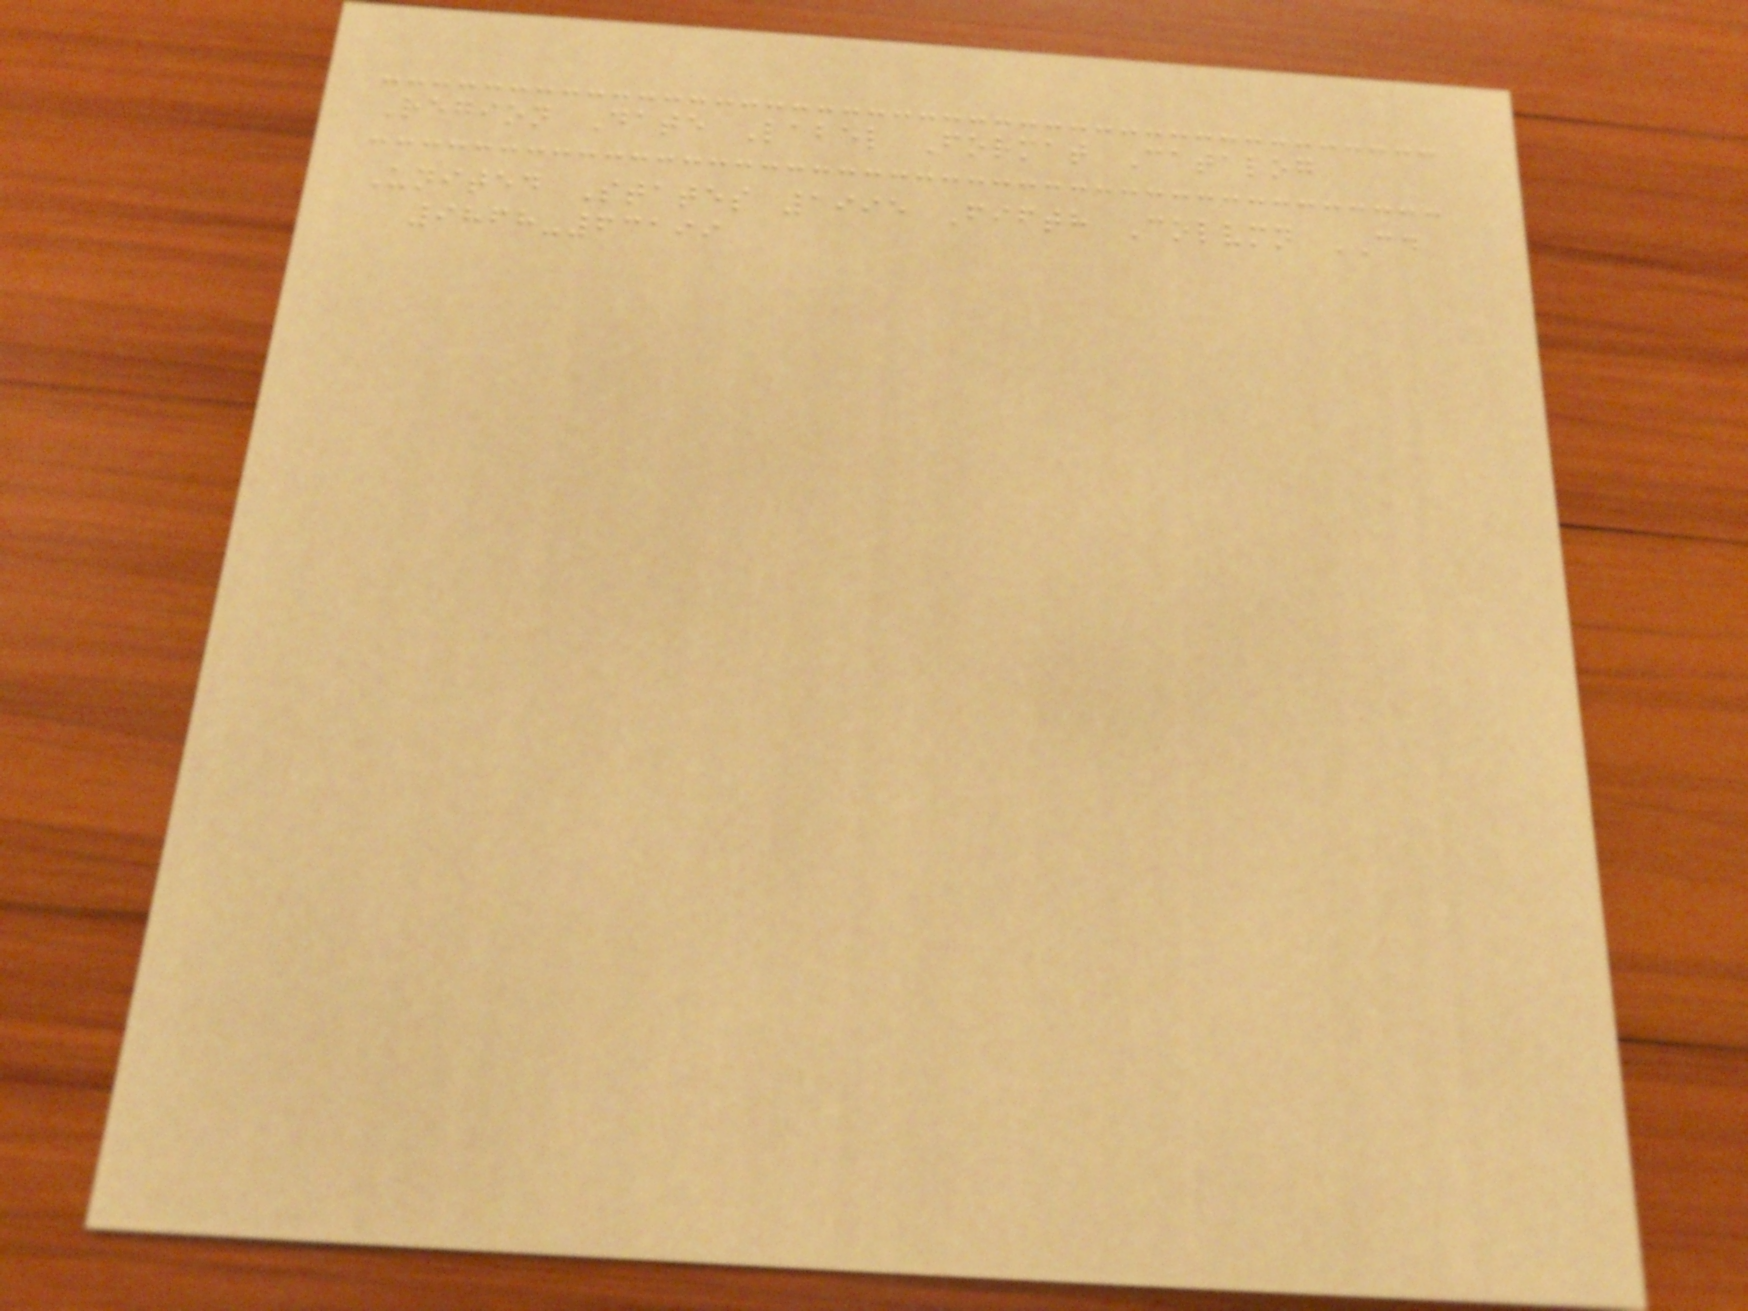Region Date Label Format Catalog
United States 1995 Fifth Colvmn CD
9868-63199
